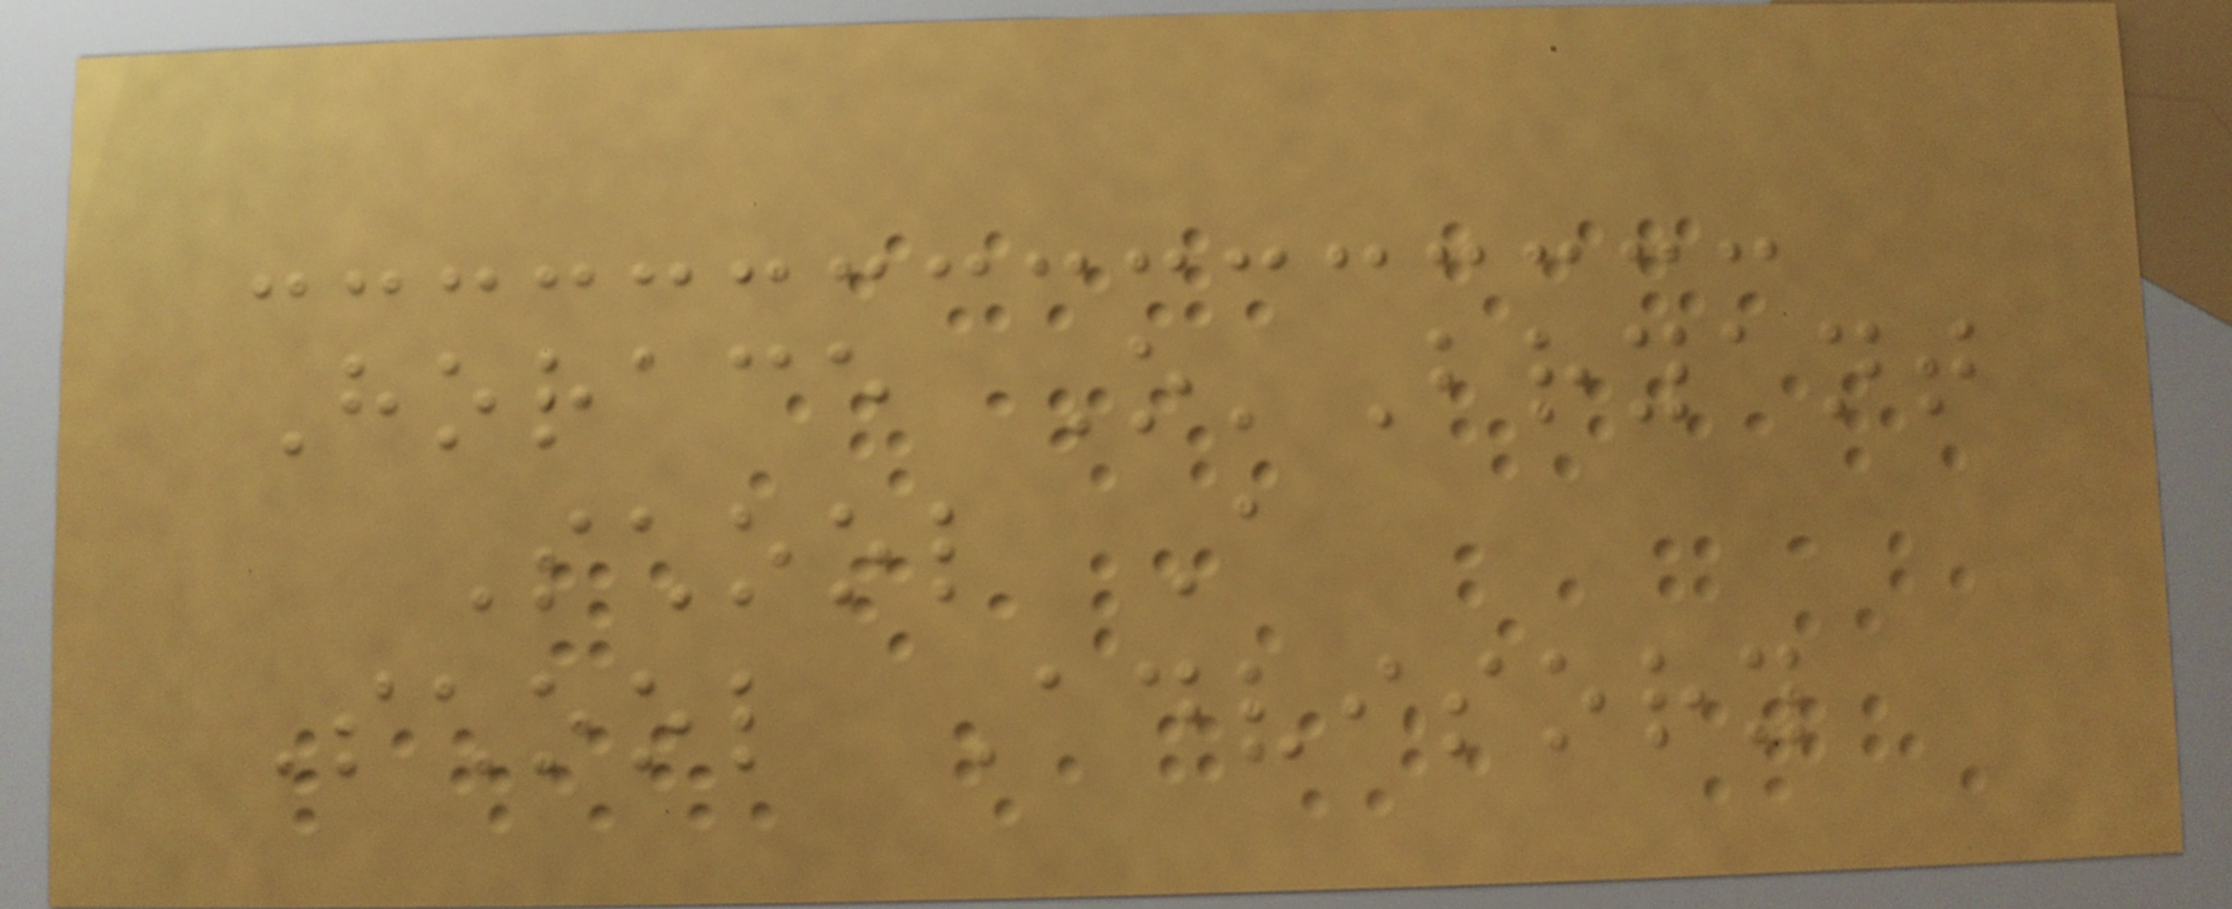Horace O'Bryant
School A
School Advisory
